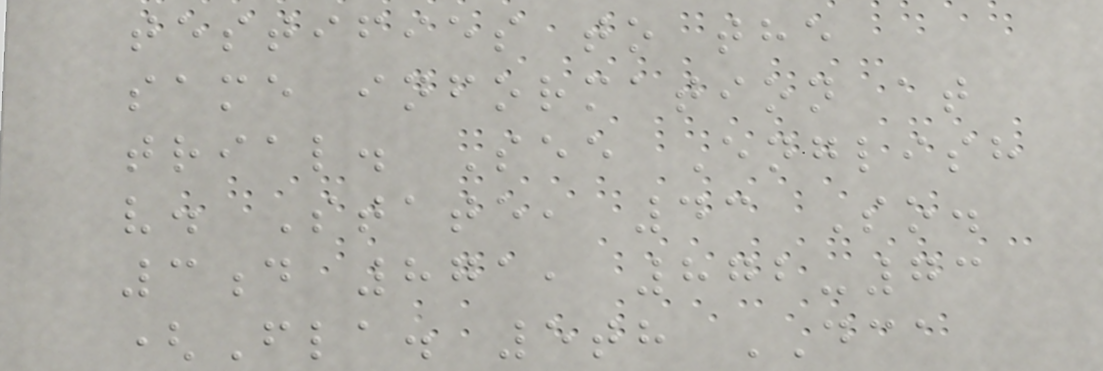testifies to the
same information at
trial. See English
v. State, 43 So.
3d 871, 872-73
(Fla. 5th DCA
